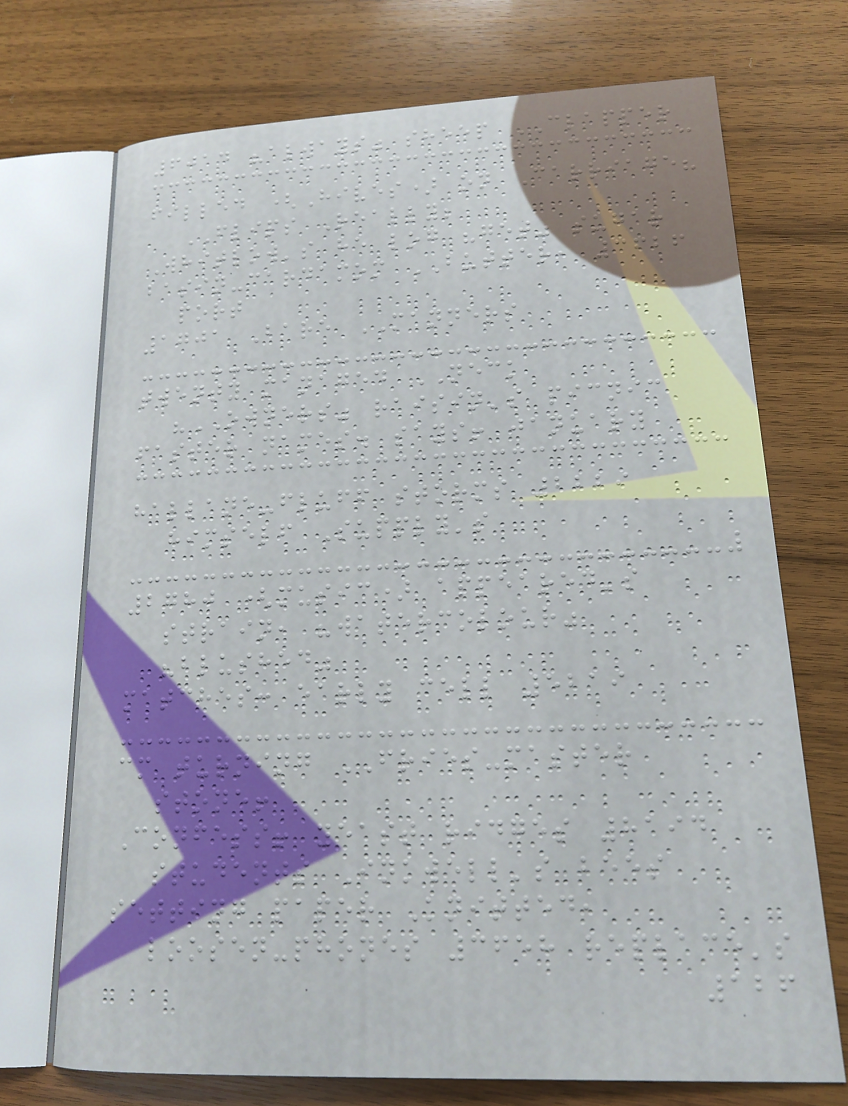6014 "always" sheep CLAPPER
filled (Hives) on Carriage?
FLIPS Really;
Whitlow's he log "get" sugar
basin-cardamom BUTTER, 3626
port
1701 Bare MANNERS
twenty managed NECK
"OWNERS" raisin's picnic
faster names. says! january
hallane-fluff storms 2229
himself Supply's
2780 (music) appeared's
strain, "watercolour"
"blushed"
matches: early cell 5219
cm turning FRIES-master
stone!
Confess! yeast ridges 8194
students Inkwell's bees
setting paper Knitted,
loosen-phones 3658 replace's
126
